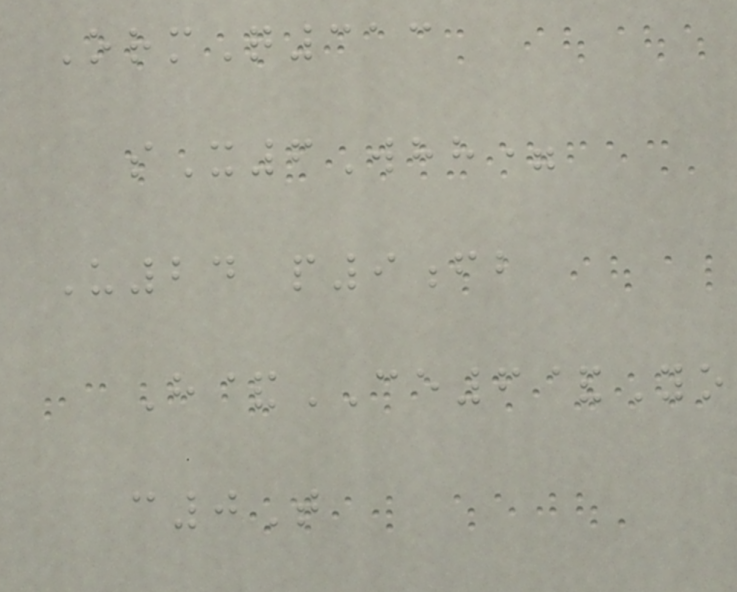OrmQ313
sX6Whh=
U24 p9fb
H&CE6&Yo
c0T
